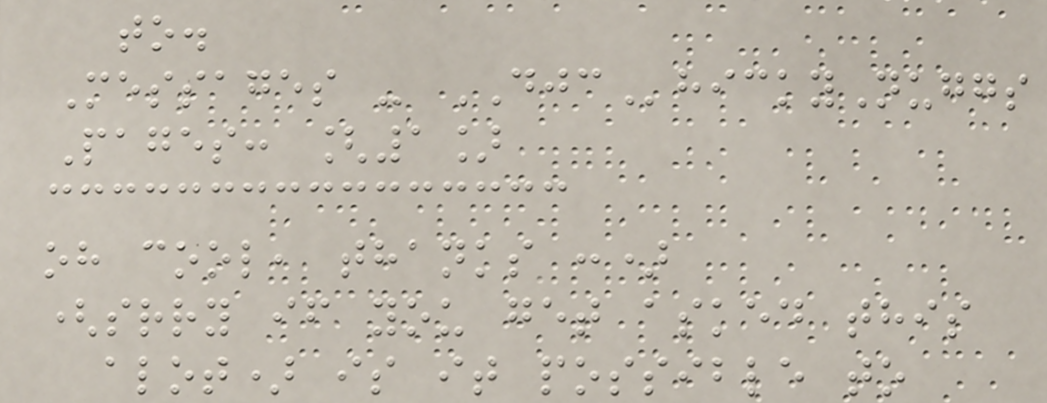to.
Messages - DJChickyNuggs
Pages: [1]
oh cool, thanks :)
(srry if you get asked this
alot) is it possible to
